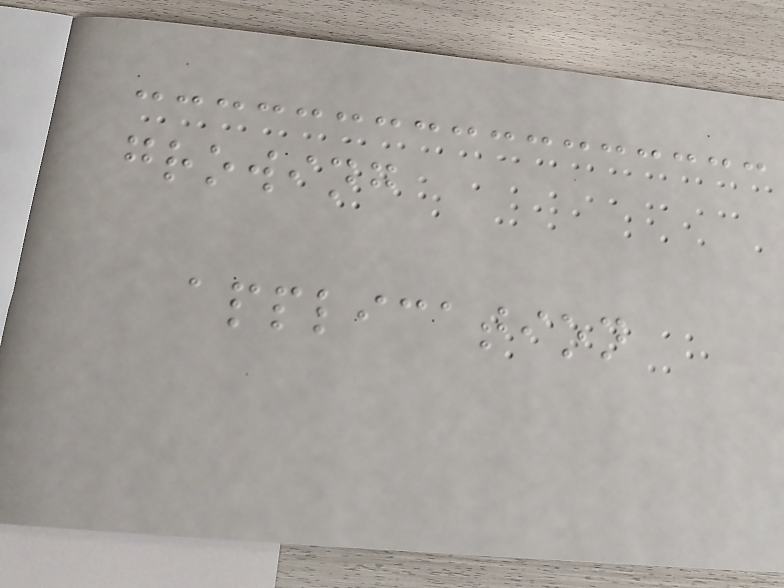growing
application
